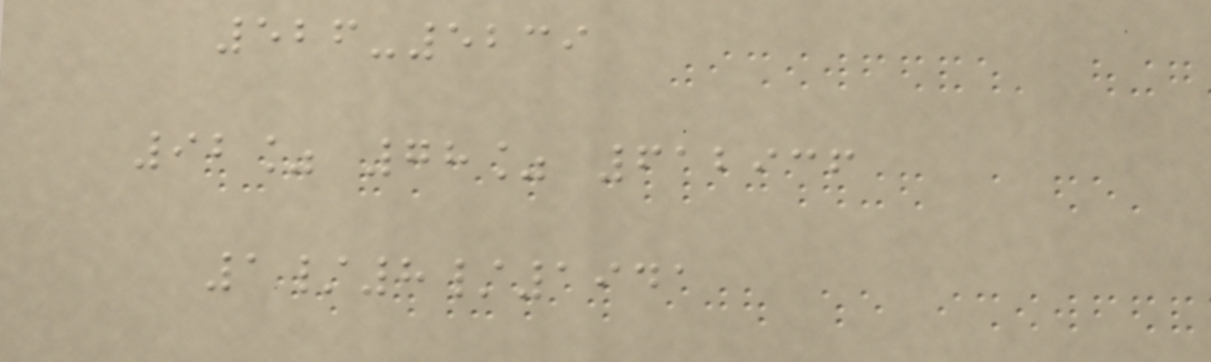526-5239
92% 78% 612936
1/8/1941
